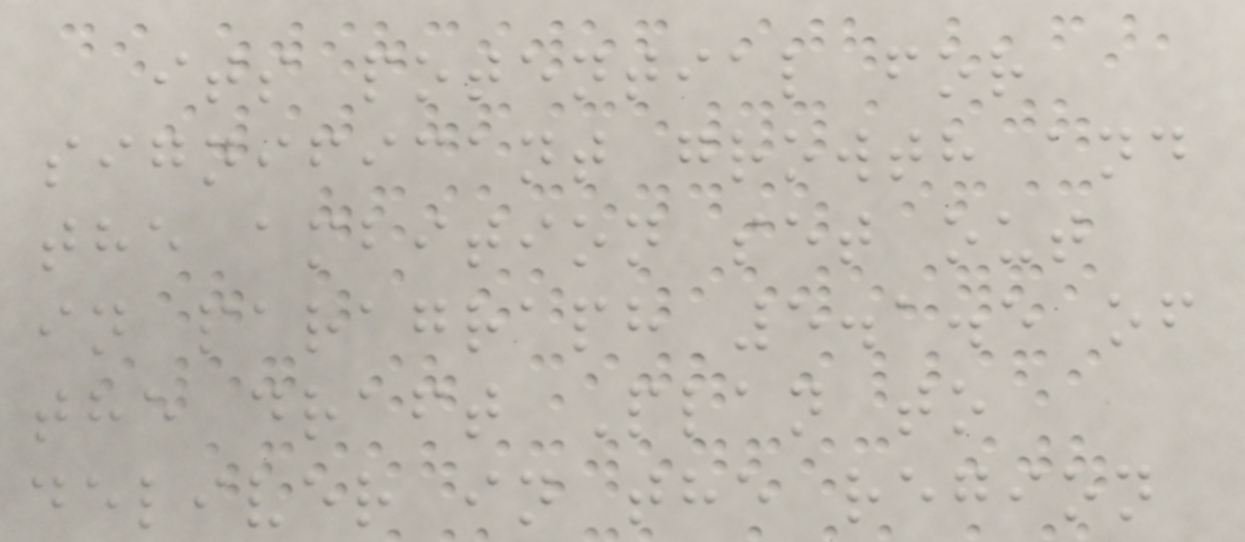its potential for
significant growth and
the ambition set out
in paragraph 5.1.5 of
the draft Plan to
deliver in the region
